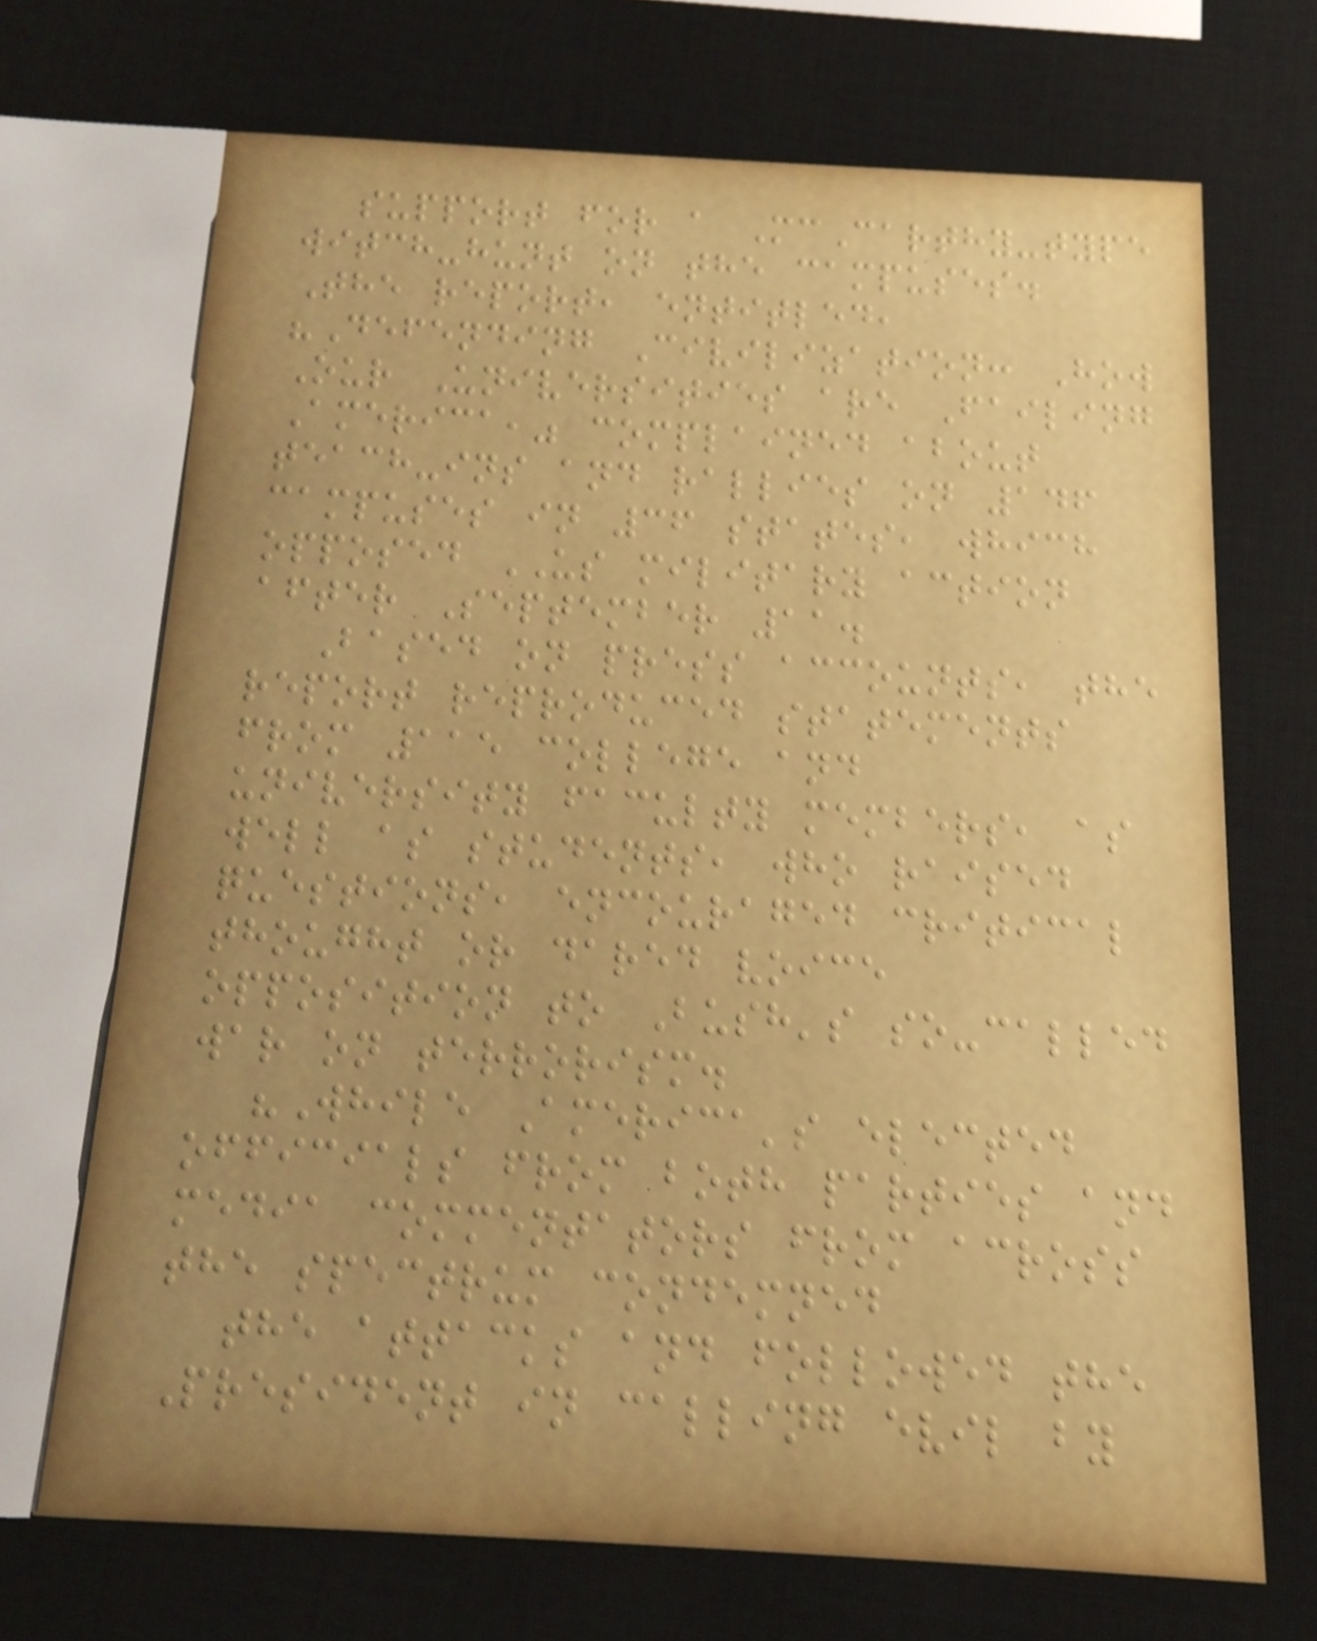support for a McCarthy-type
witch-hunt on the campuses.
The report, entitled,
"Defending Civilization: How
Our Universities are Failing
America," complained about
teach-ins and rallies on 146
campuses in 36 states, which
opposed US military action
after September 11.
Based on press accounts, the
report reproduced statements
from 115 college and
university faculty members, as
well as students, who raised
questions, encouraged critical
thought or dared voice
opposition to Bush's so-called
war on terrorism.
"While America's elected
officials from both parties and
media commentators from across
the spectrum condemned
the attacks and followed the
President in calling evil by
